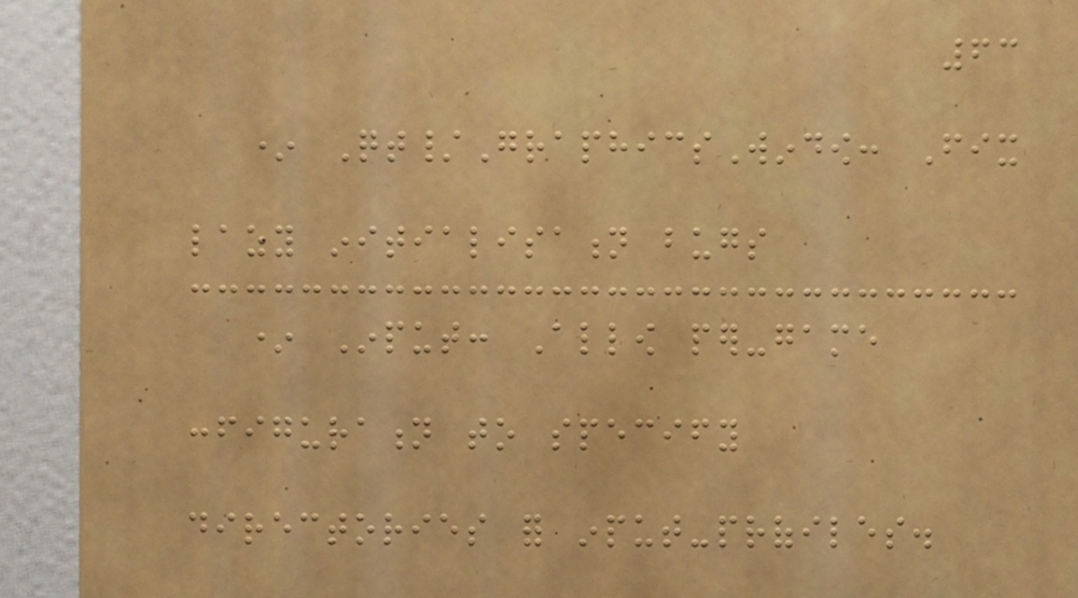63
* Qt/GraphicsWindow: Fix
lazy initialisation bugs
* Input: Allow per-game
configuration to specify
directories for input-profiles.
